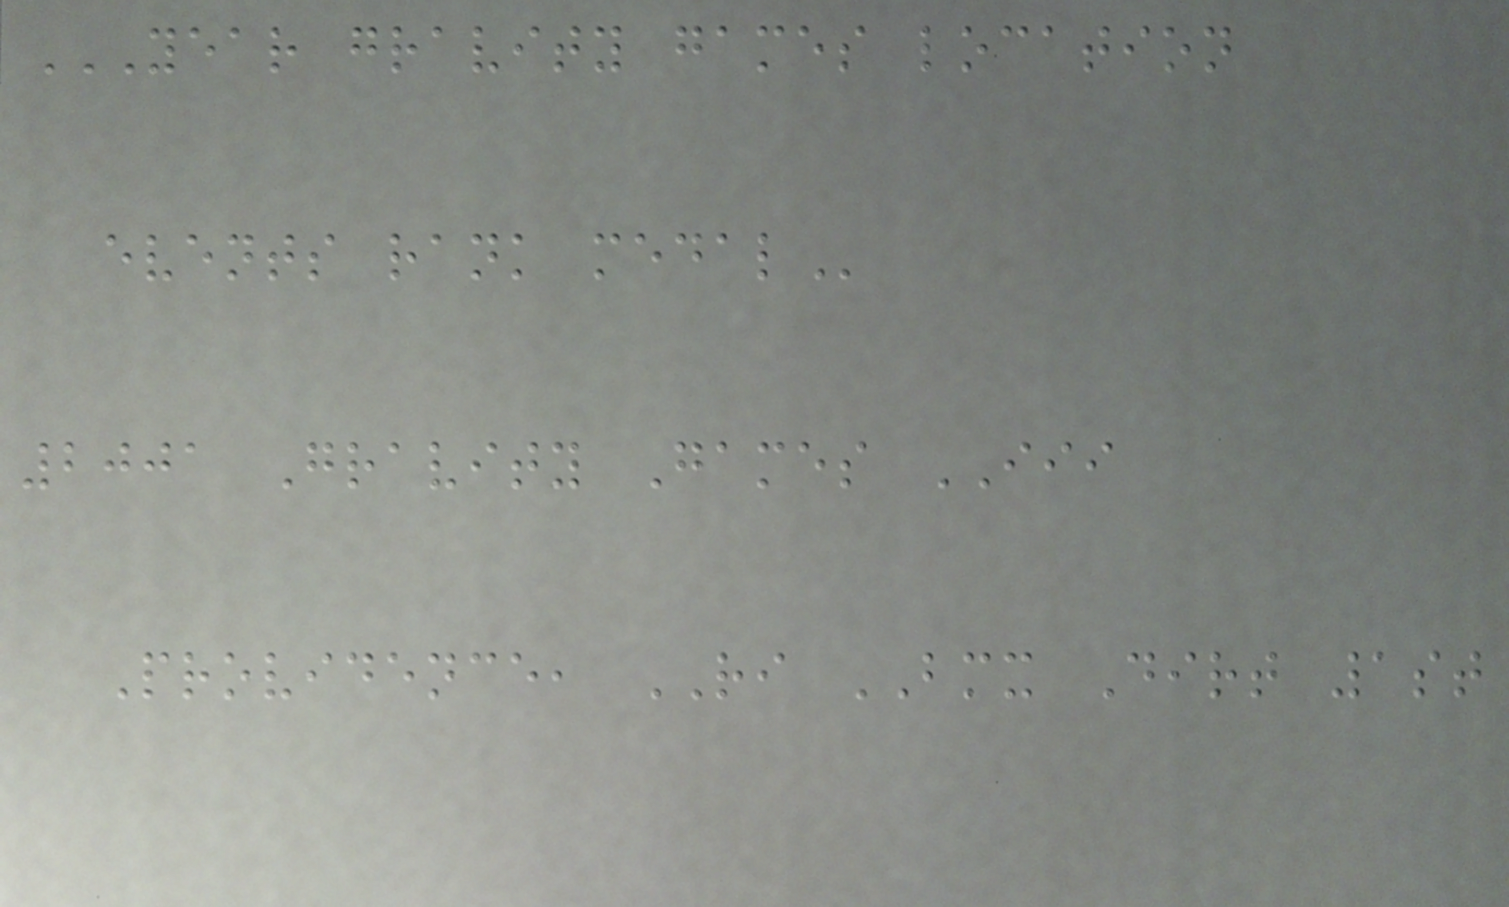YEAR GRAVITY GAMES LOCATION
EVENTS RANK MEDAL
2001 Gravity Games III
Providence, RI BMX Dirt 1st
